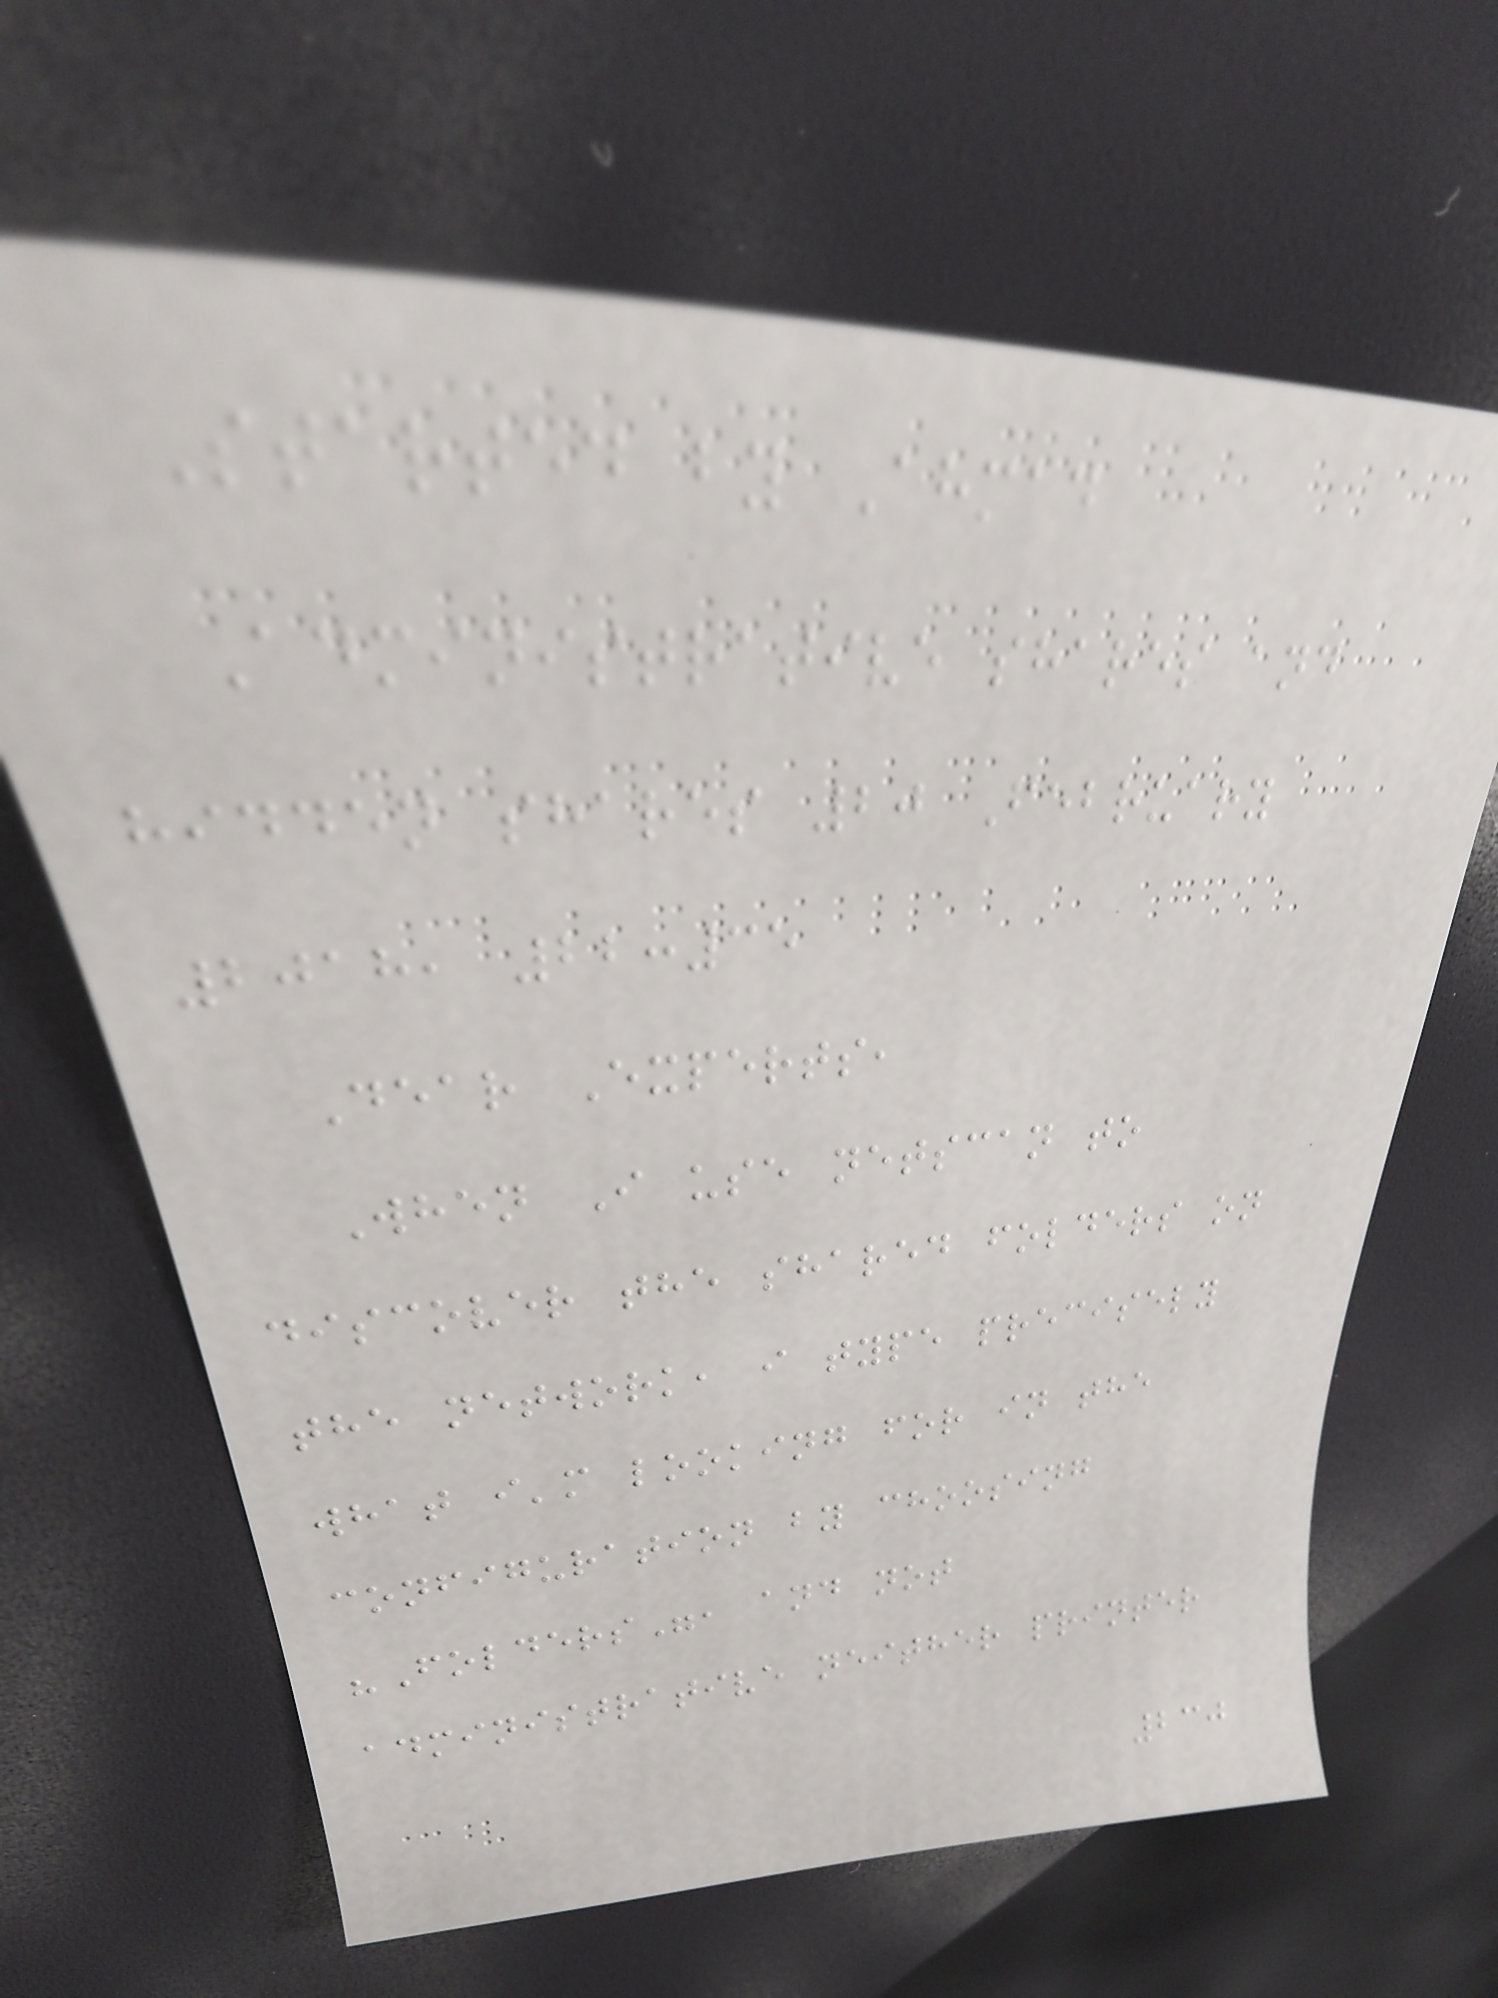Started by Ahmad
Administrative shares and
hidden shares 20 February
2018, 22:35
Dear Experts,
When I use netscan to
discover the shared folders on
the network, i type precisely
what i'm looking for in the
configuration by choosing
"Folders", and not
administrative neither printer
230
